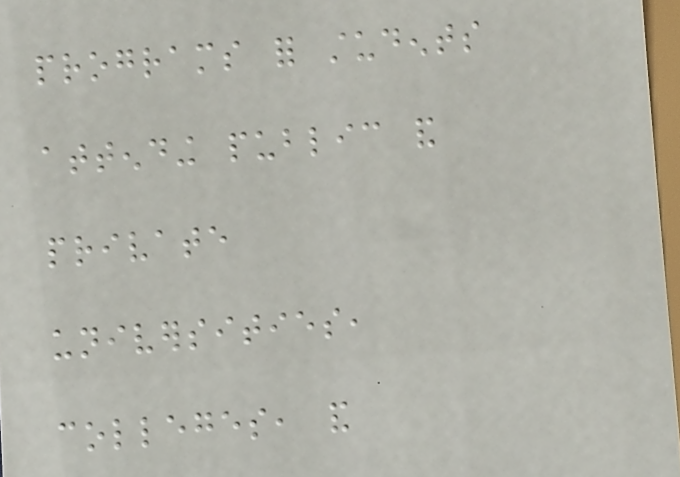programs for students
attending public and
private
universities,
colleges, and
